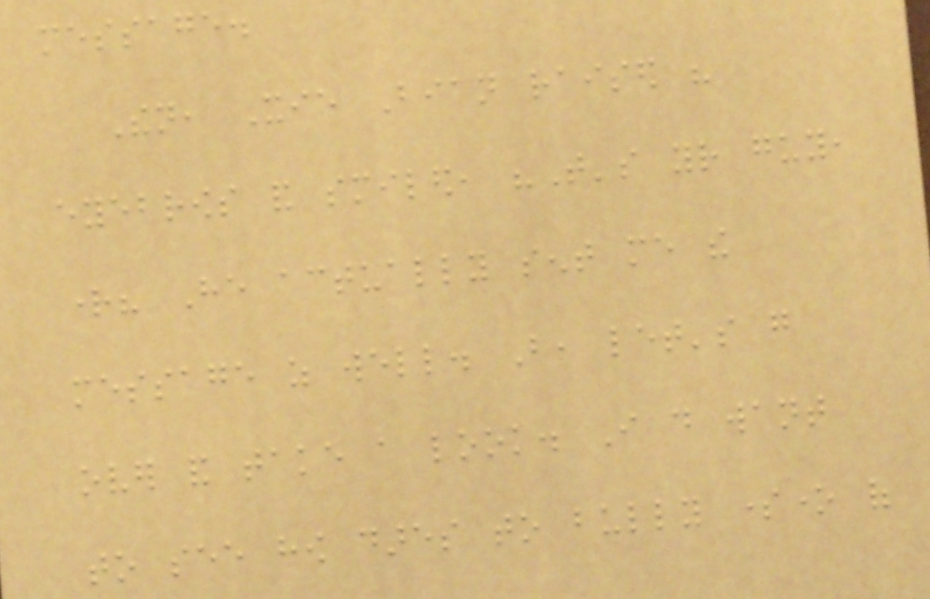message.
Then, Xie Bian raised his
eyebrows and smiled, "That's your guy,
right? He actually sent me the
message as well. But, let's go
over and take a look. I do want
to see how dares to bully someone of
